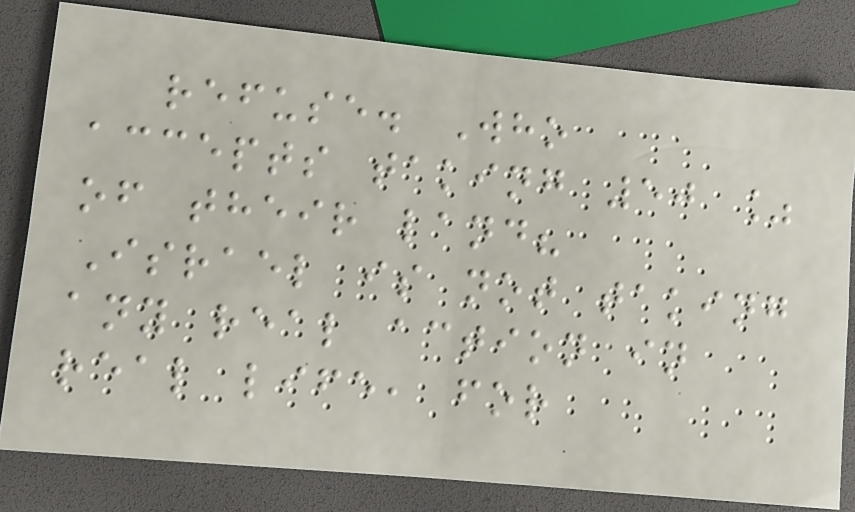refuse. Who
accepts taking 50 %
of their land?
Israel is not taking
any real action in
real life, for
